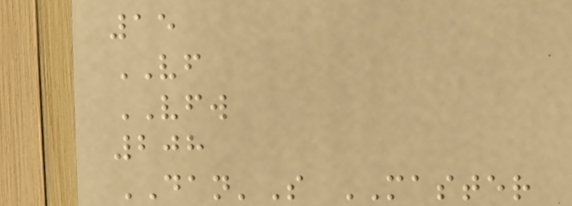15
VF
VFW
208
DAN'S MASTER
